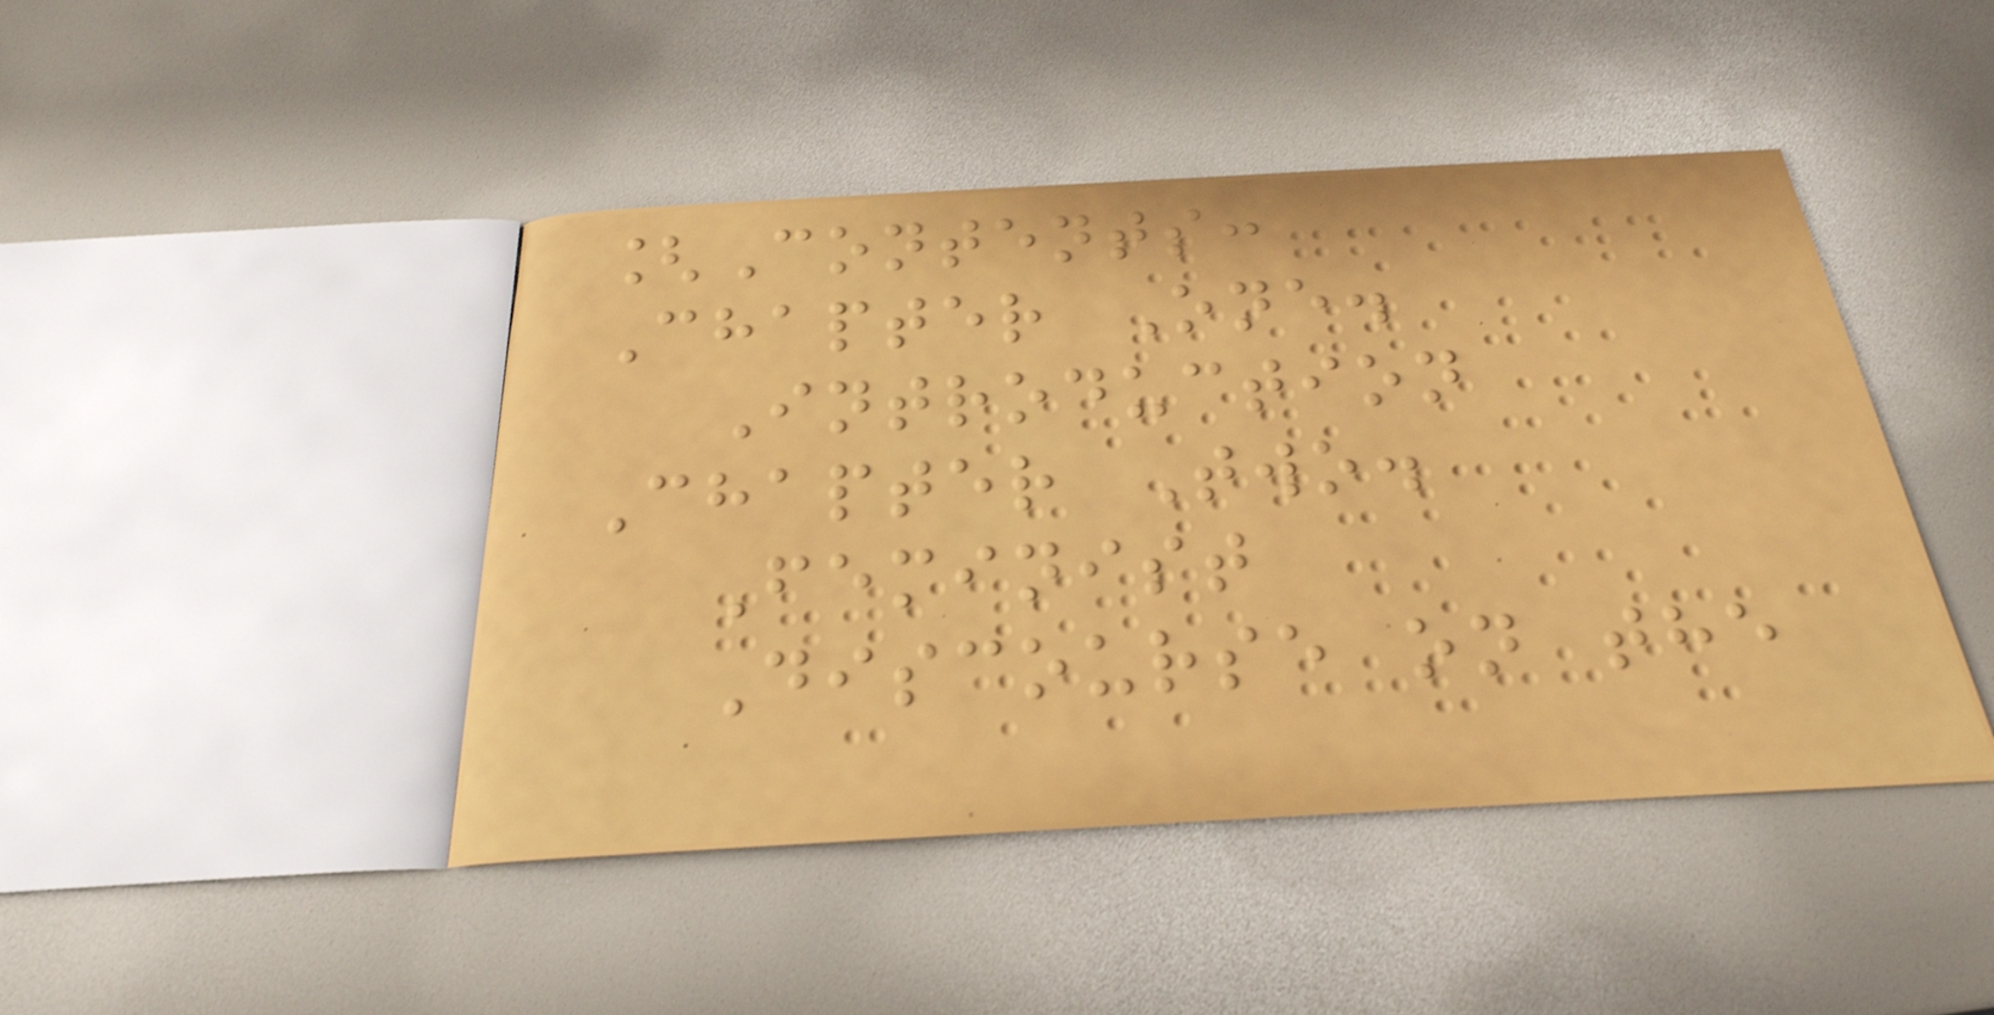[Contents:
Chapter One.
Introduction
Chapter Two.
Feminist
Discourse on the
